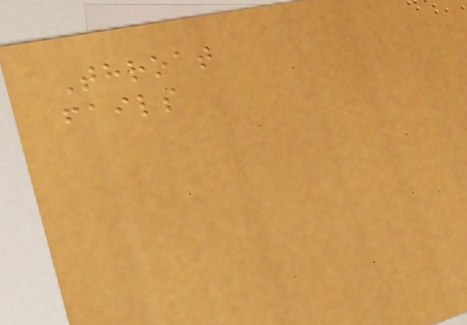Throat
fails
